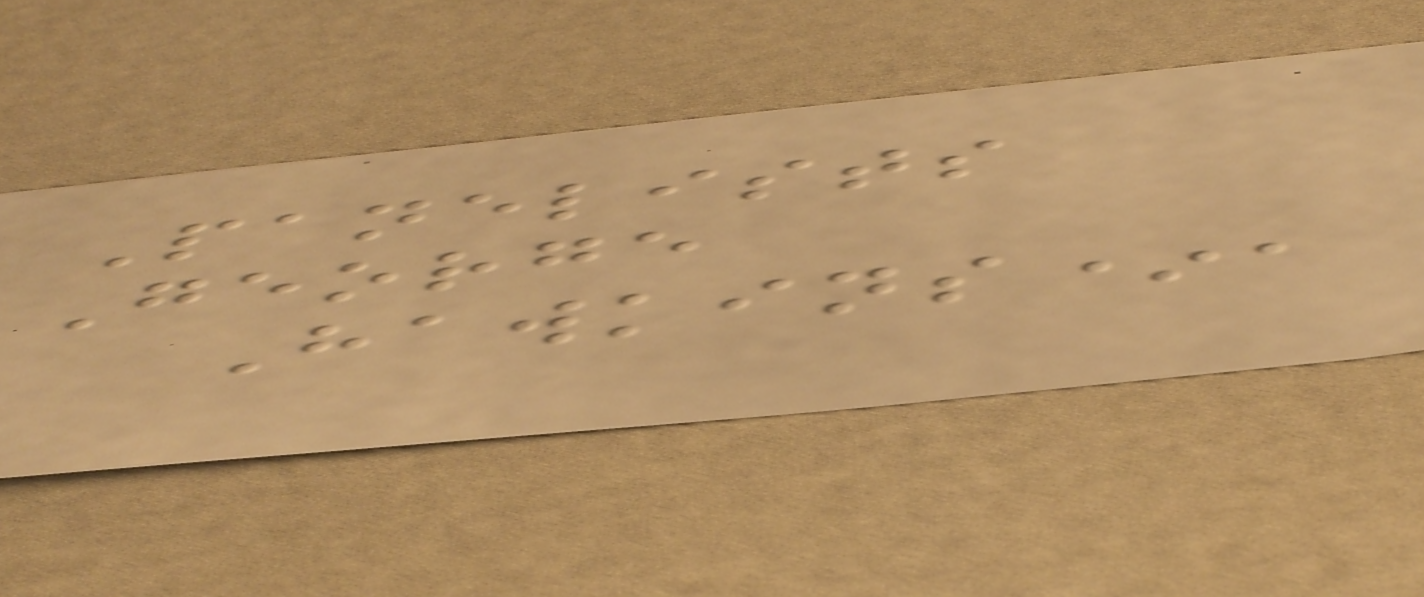Panelists
George
Hawkins*,
